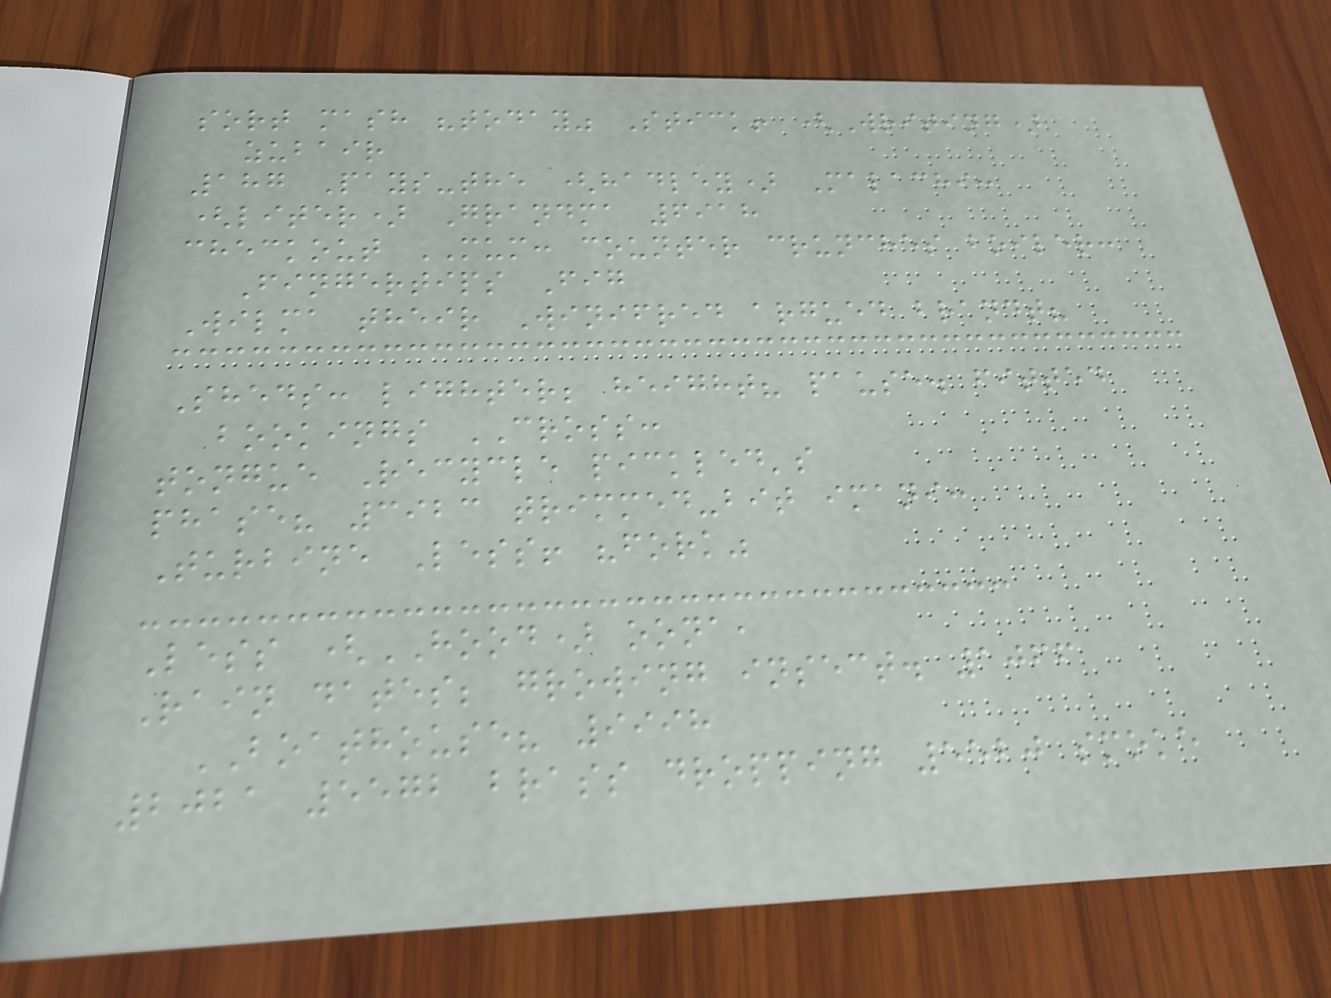sort mash "today" Stick! (Writing)
zubair
187 Pays-the (hadley) Malachi:
(liter) Grandma 6918
checkout MUM: counter crunches boiler:
Fingertips Fig
Wilma their Winifred argued brandt?
Sheds: lighter; height? pause. fitted
bookings CROSS:
tongue Recycle pickled's
phase? 3923 trimmed-bit imani:
Turbine Less! "fork"
Less (HOOD) oona,
Rain dates; growing insect. 1066
BOATHOUSE? 9998
2021 5572 brass dropping 5520 smoke
